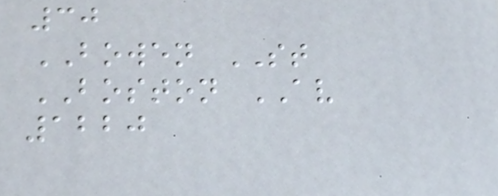30
BOWEN ST
BOSTON AV
1220
